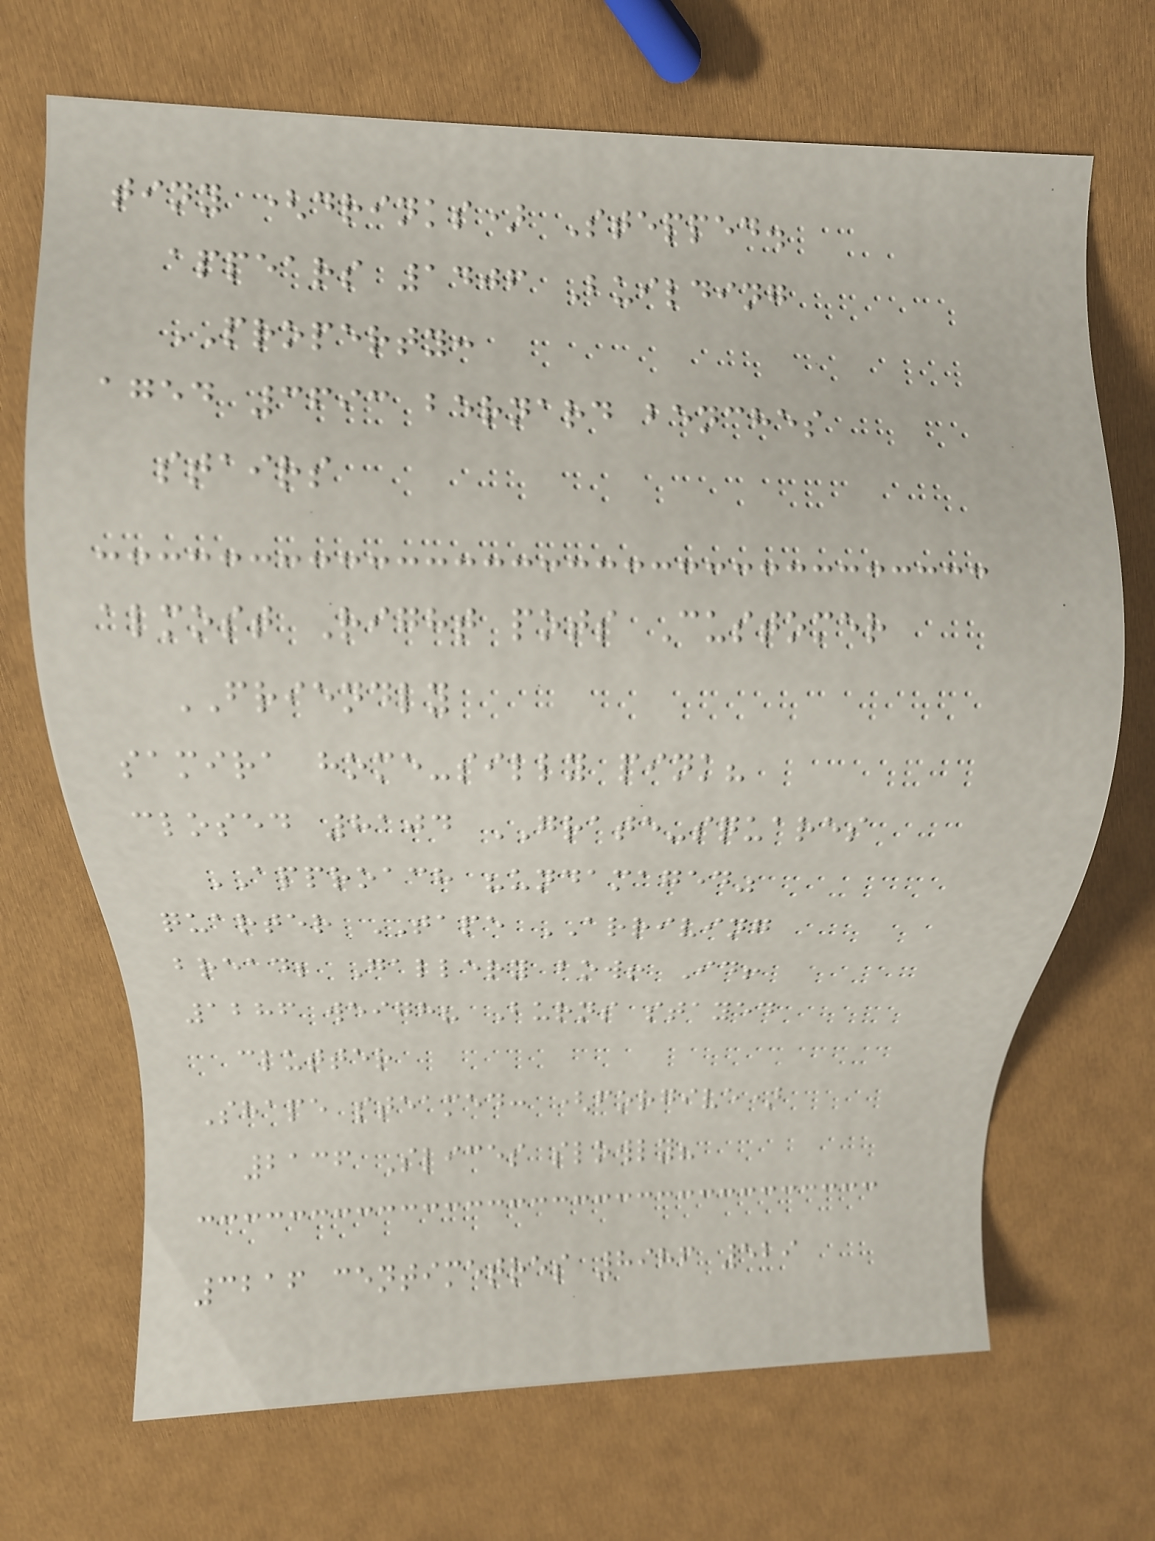tiny (drinks) Stepped.
appears 1406 Building
PROPERTY:
aged 3693 bernard benches
stairs
almost Right pots Customer
FRIENDLY
samira home-silly pink?
closed 8104 GRATE-squares
APPROACH "undamaged"
quarter TAPE ARRIVING
bread; Gallery bow! Id!
1286 weigh? Burns stayed
clutter
Shape steamed: (forgive)
2136 Slices slowly?
3216 centimetres 8986 529
